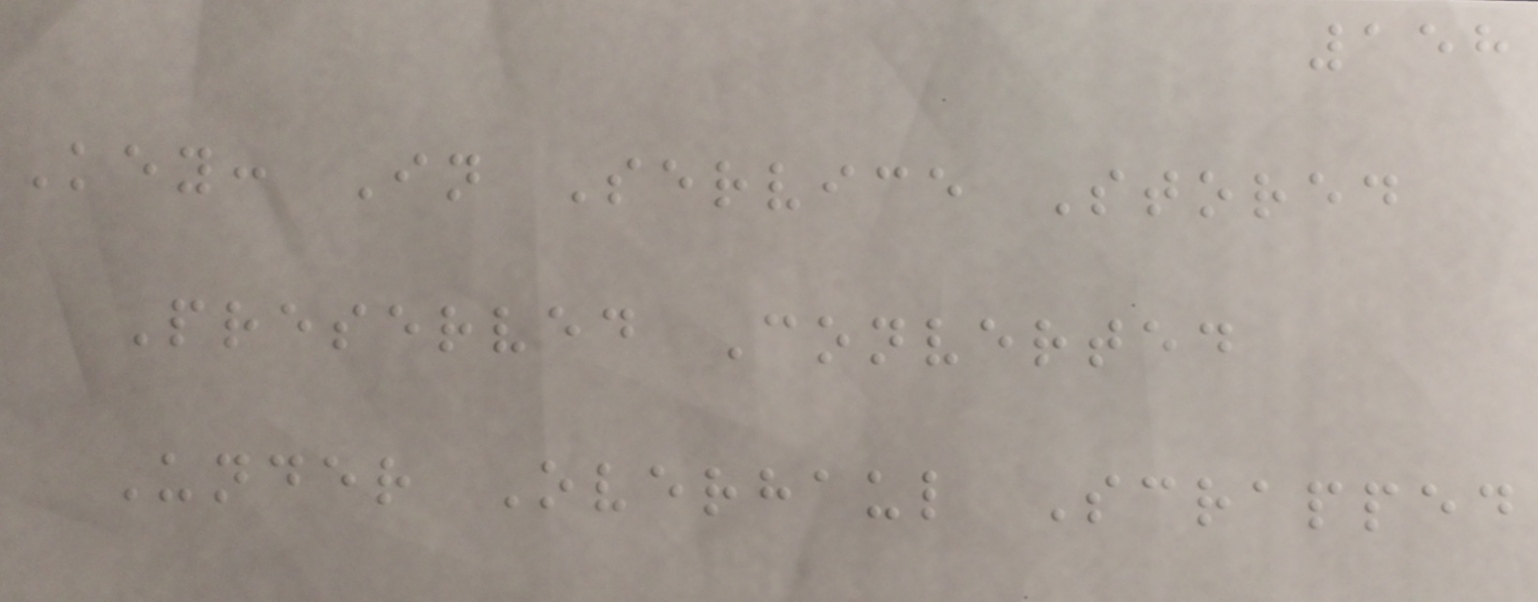158
Key: In Service Stored
Preserved Converted
Under Overhaul Scrapped
